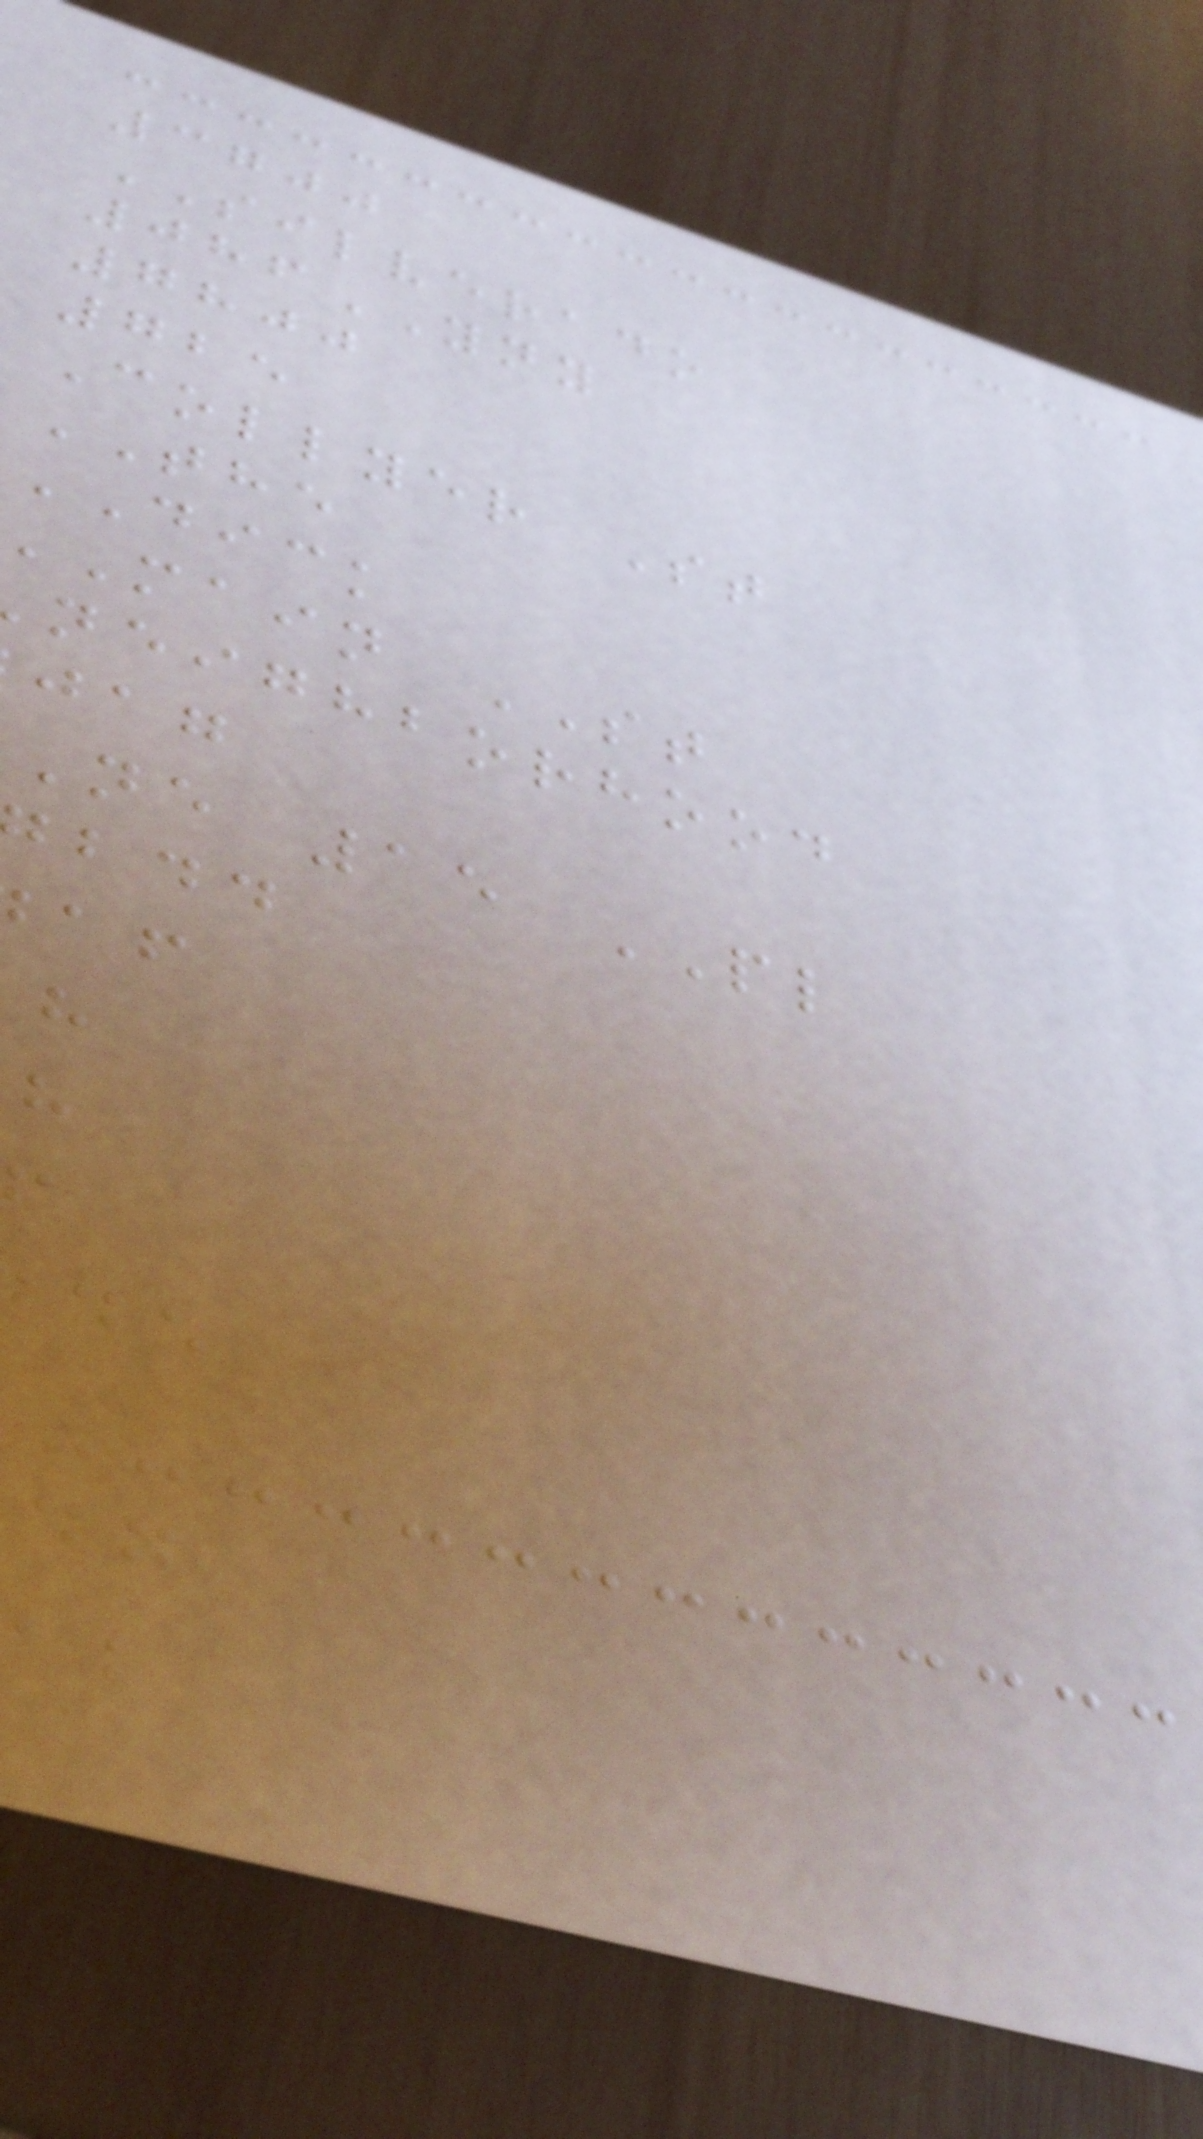3700
SILVERADO
086YNY
7800
725
Collyer St
THE
DICK
main ST
neighborhood
ne 15 PL
